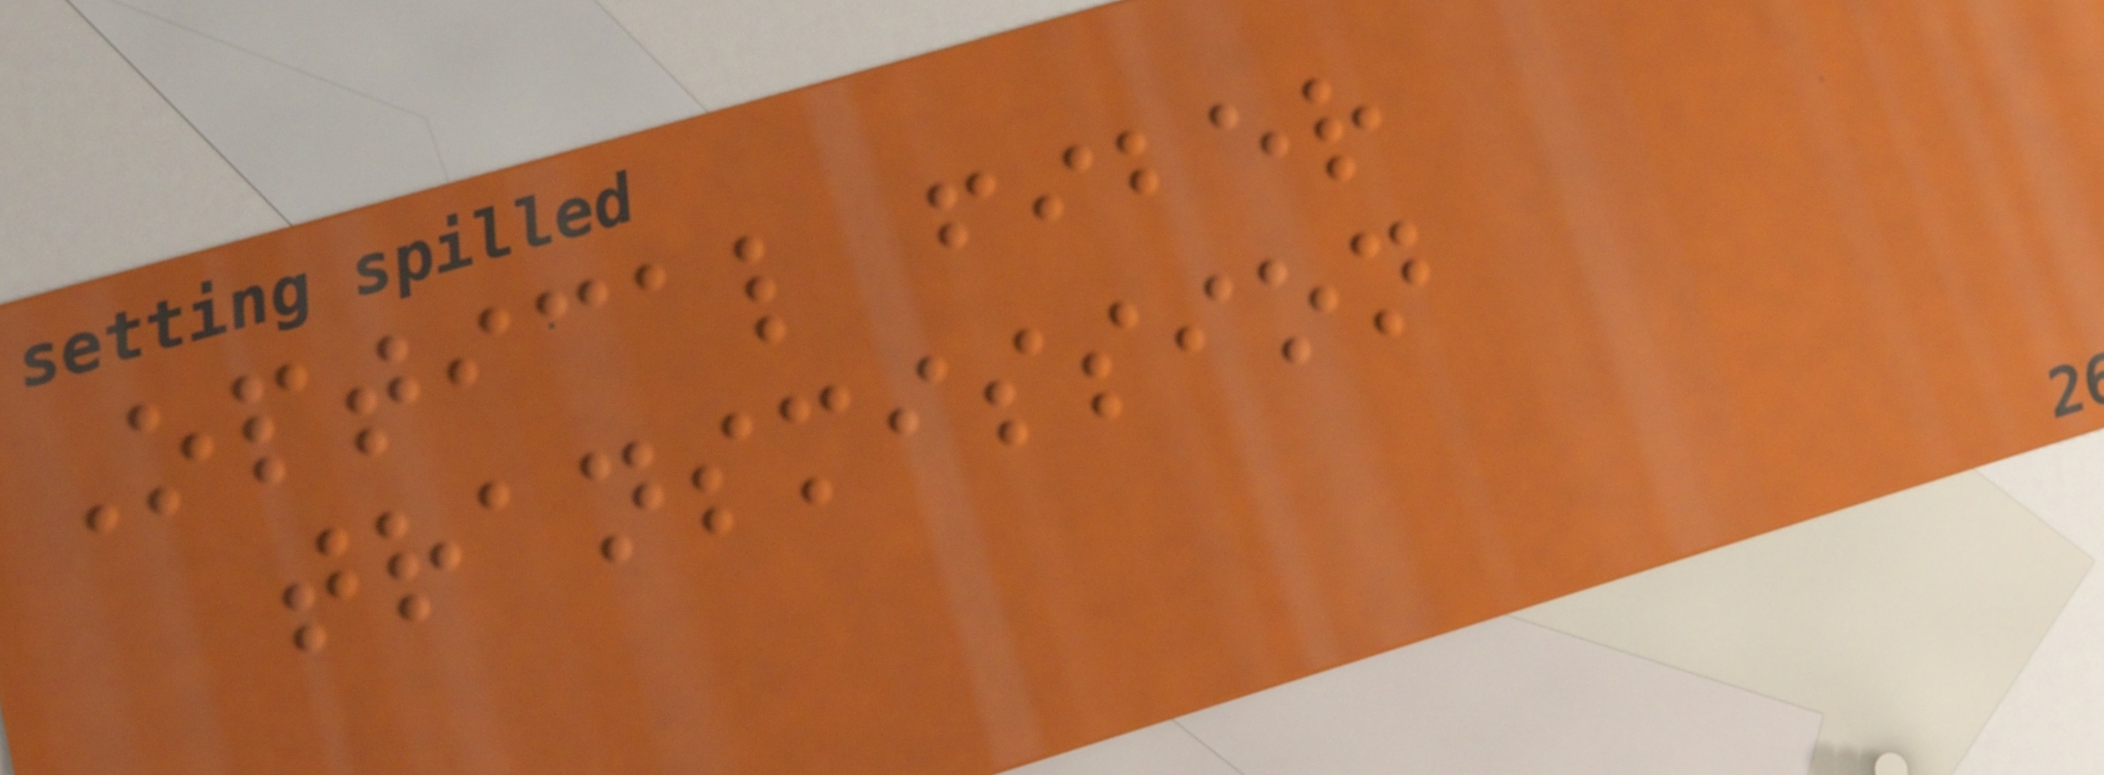Optical fiber
transmission
